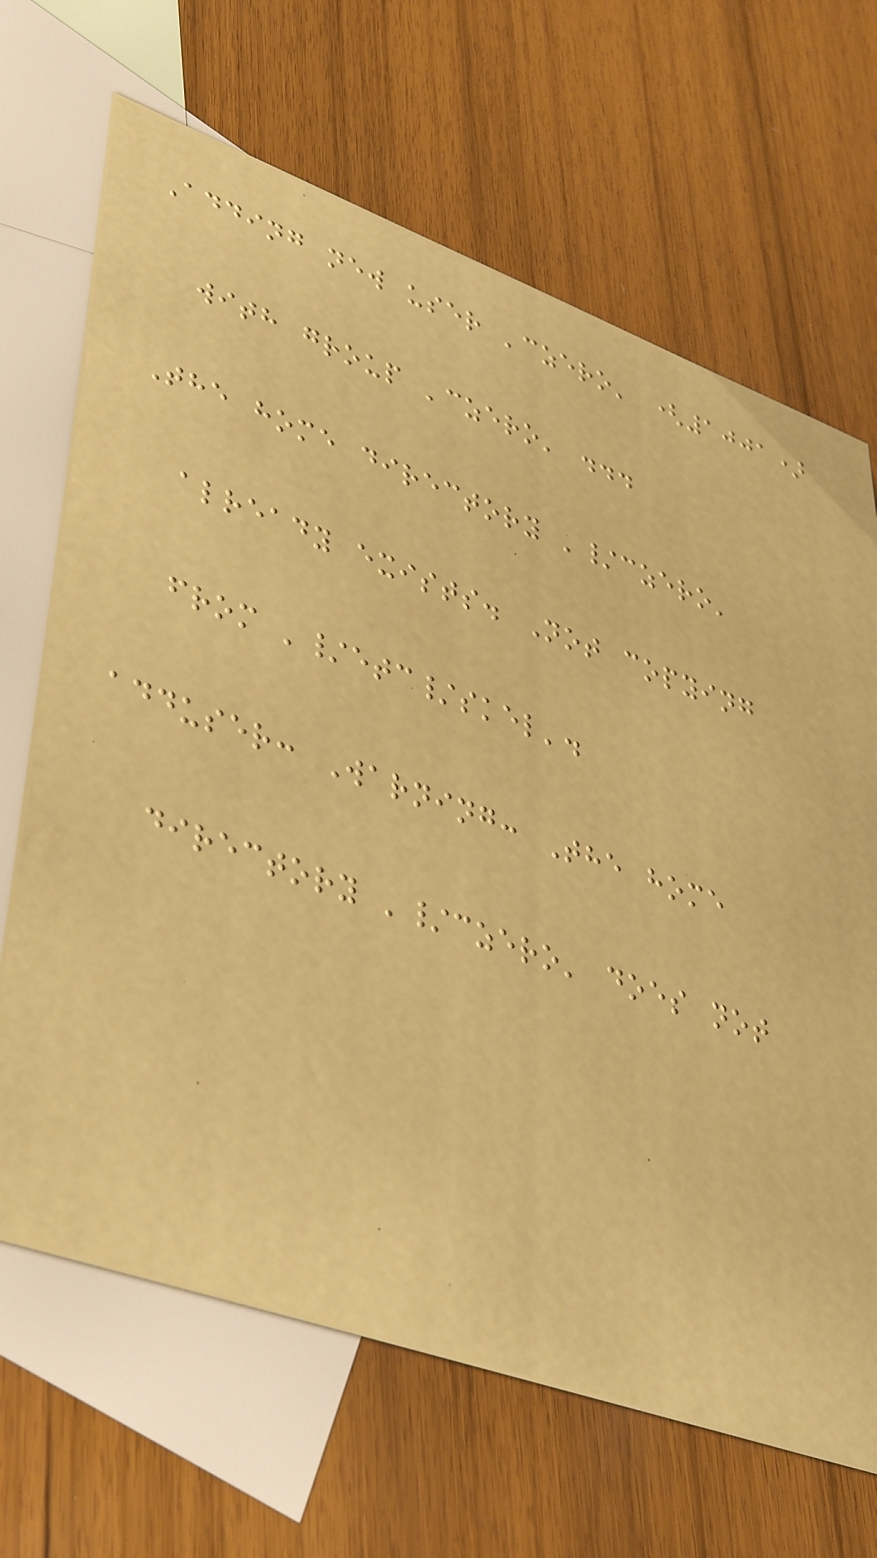Adding new user 'czero' (1001)
with group 'czero' ...
The home directory '/czero'
already exists. Not copying
from '/etc/skel'.
adduser: Warning: The home
directory '/czero' does not
